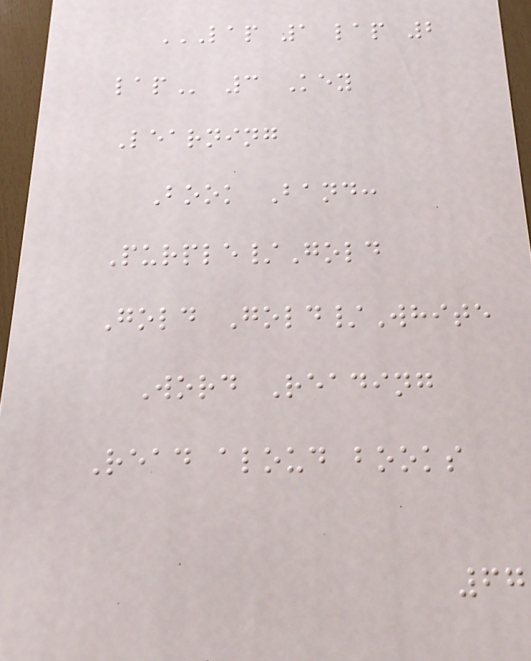LAP 1 LAP 2
LAP 3 Key
Learning
Book Band:
Purple/Gold
Gold Gold/White
Word Reading
Read aloud books
67
